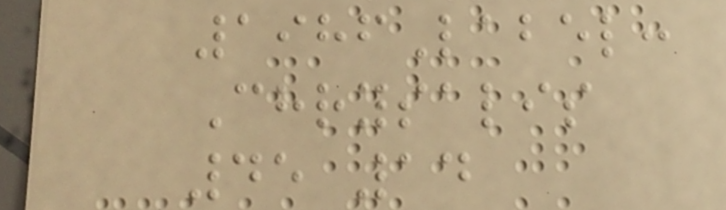1986Label:
Chrysalis
45 14
